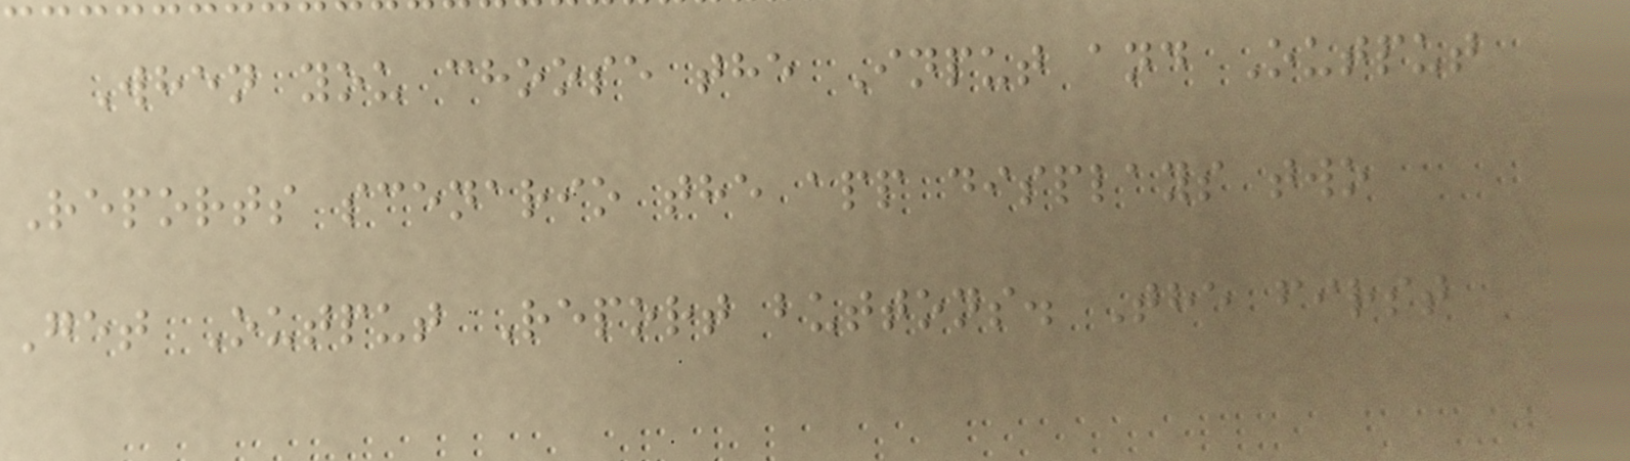When you choose the Input and Output
Reports scenario the app displays two
Get Output Report buttons. The first
